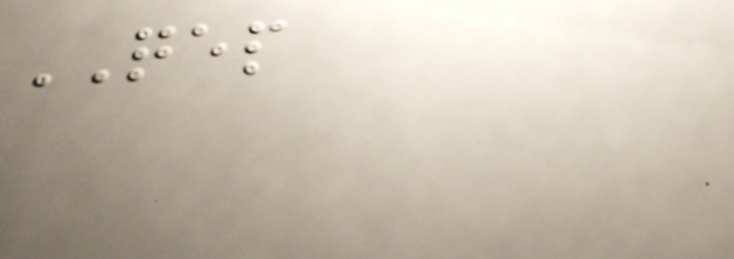QEP
